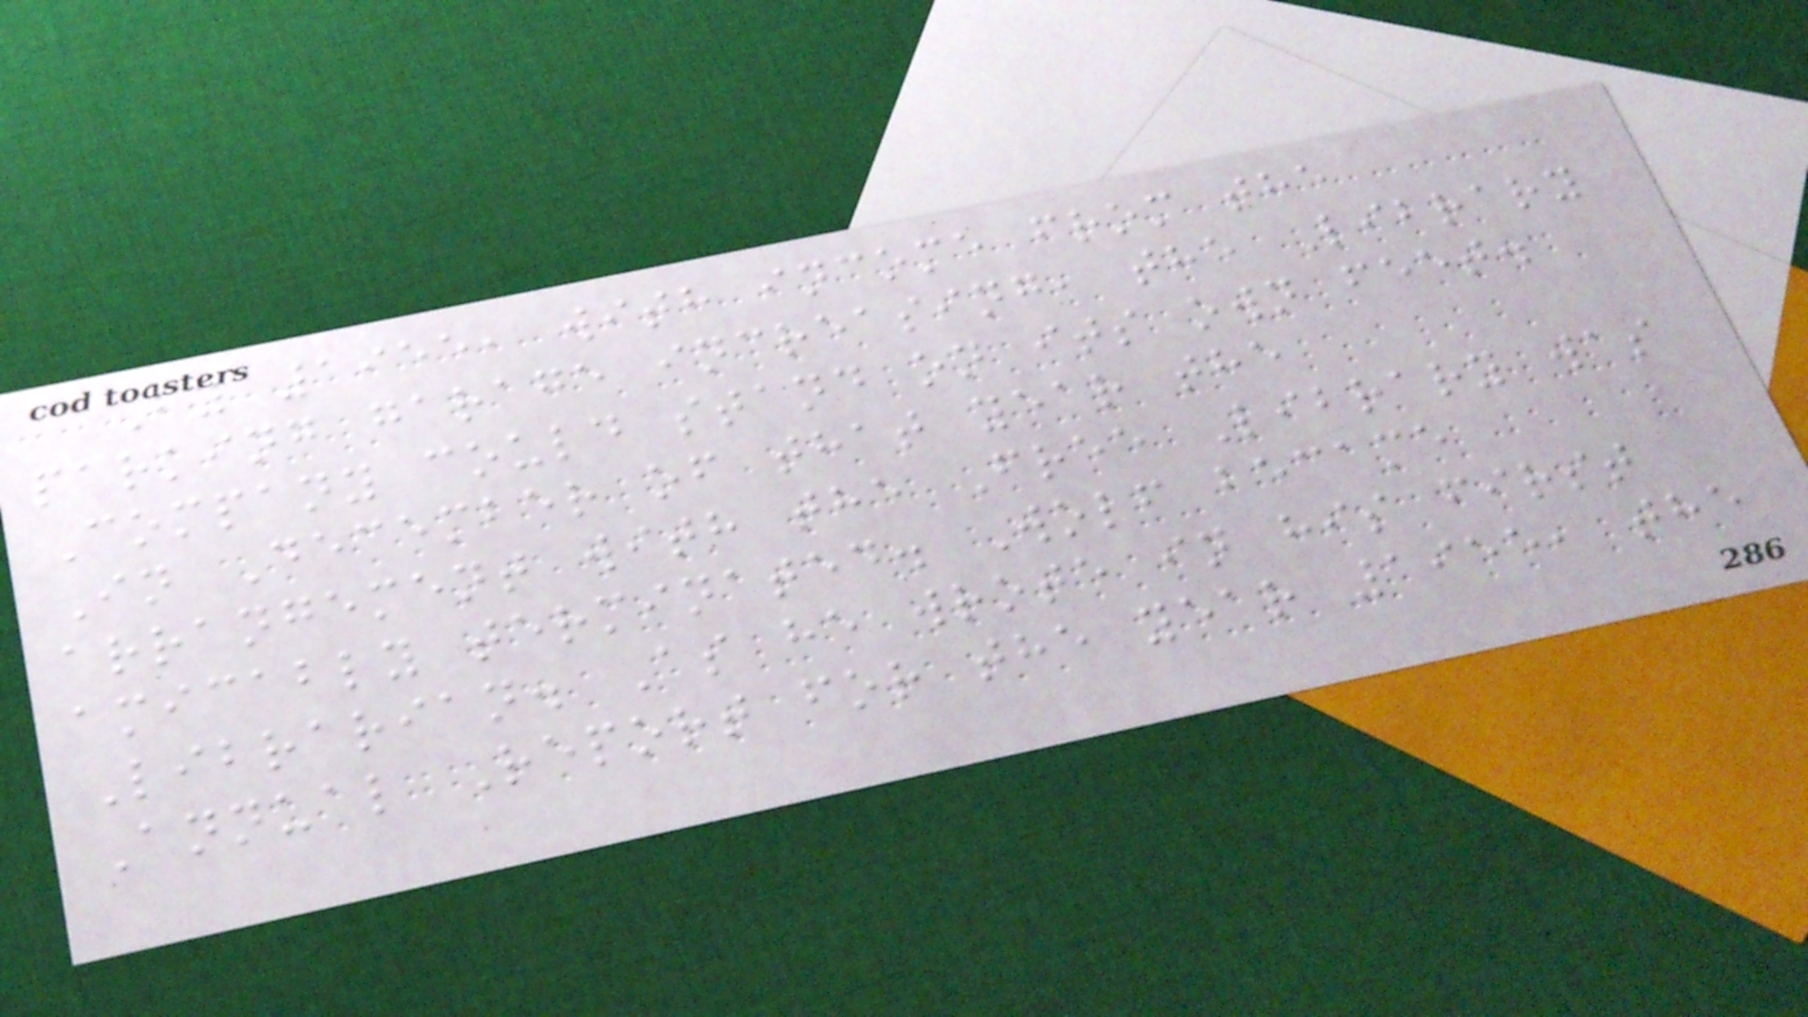By 1955, with income from the
parking garage increasing, the Library
Company could stand on its own feet.
In December of that year the
arrangement with the Free Library was
amicably terminated. Wolf became
Librarian. As he wrote in his first
Annual Report for the year 1955, the
